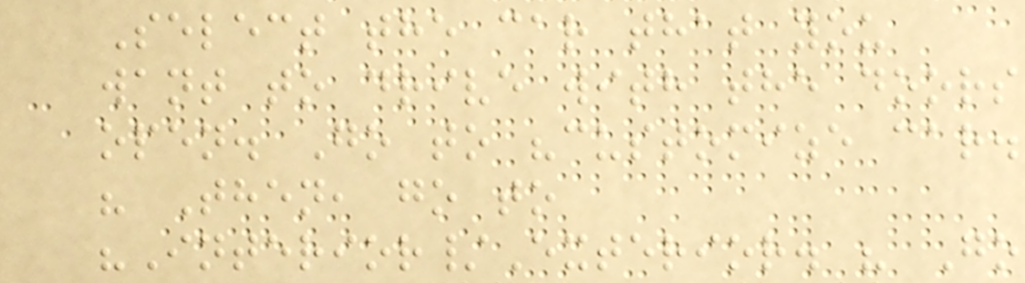Select the car that you
want to drive with the doors
open. Go to "customize car.
" Then, go to
"Interior/Exterior. " Go
